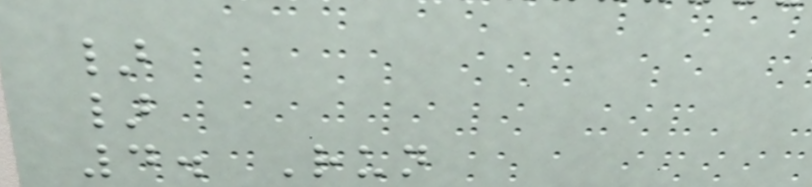}
}
4. Run
